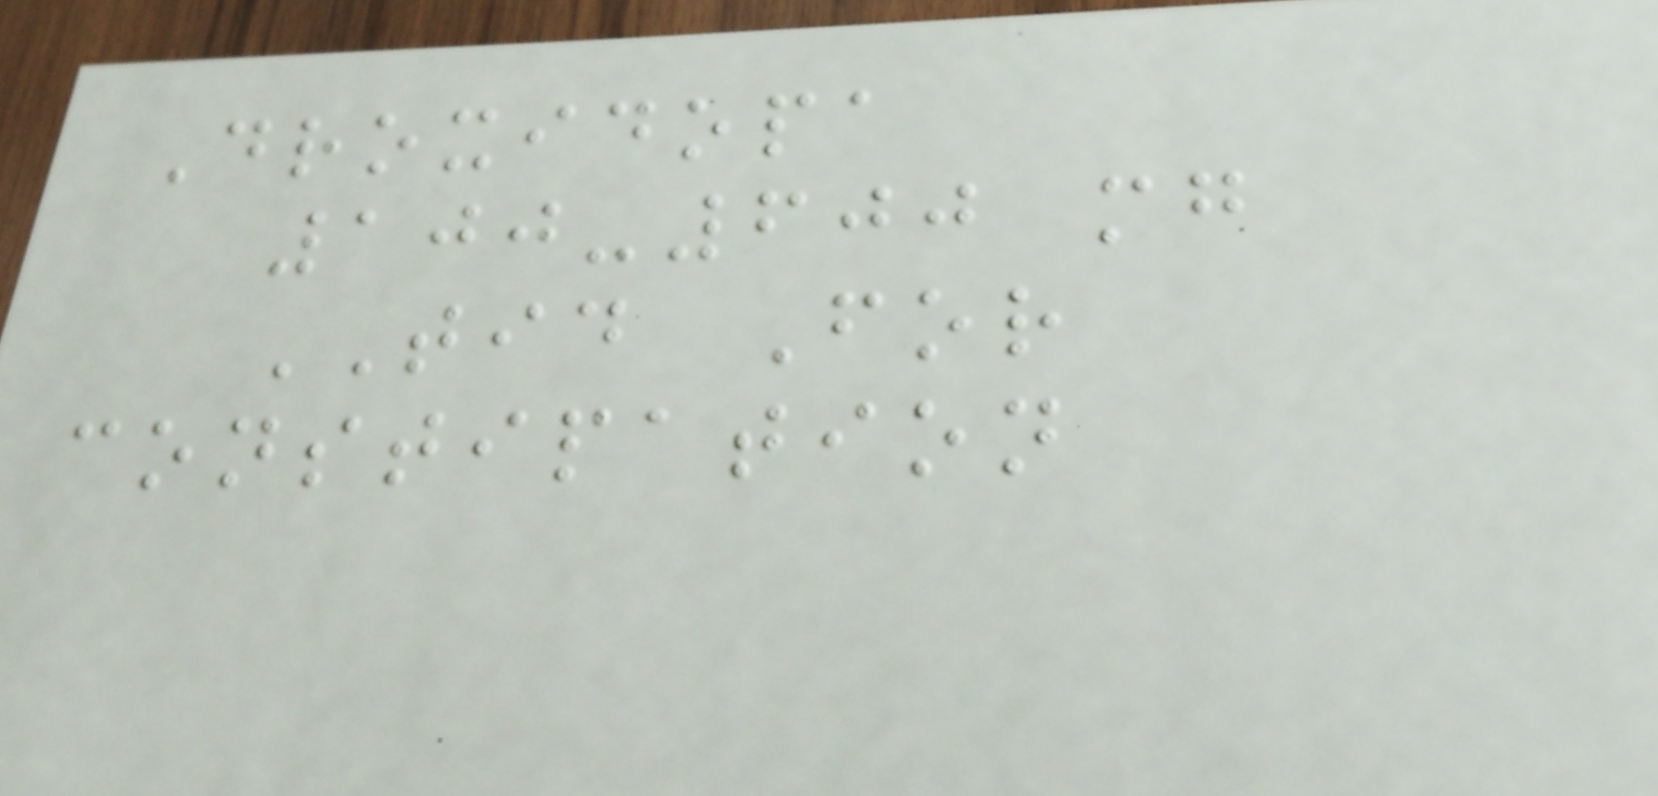Droxidopa
100-600 mg
TID For
constipation
